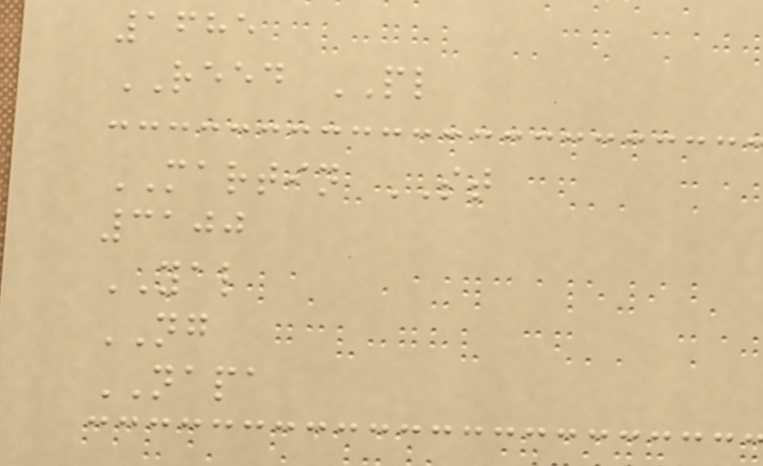1685
REED PL
MARTIN ST
3100
YAL
NG
NAPA
